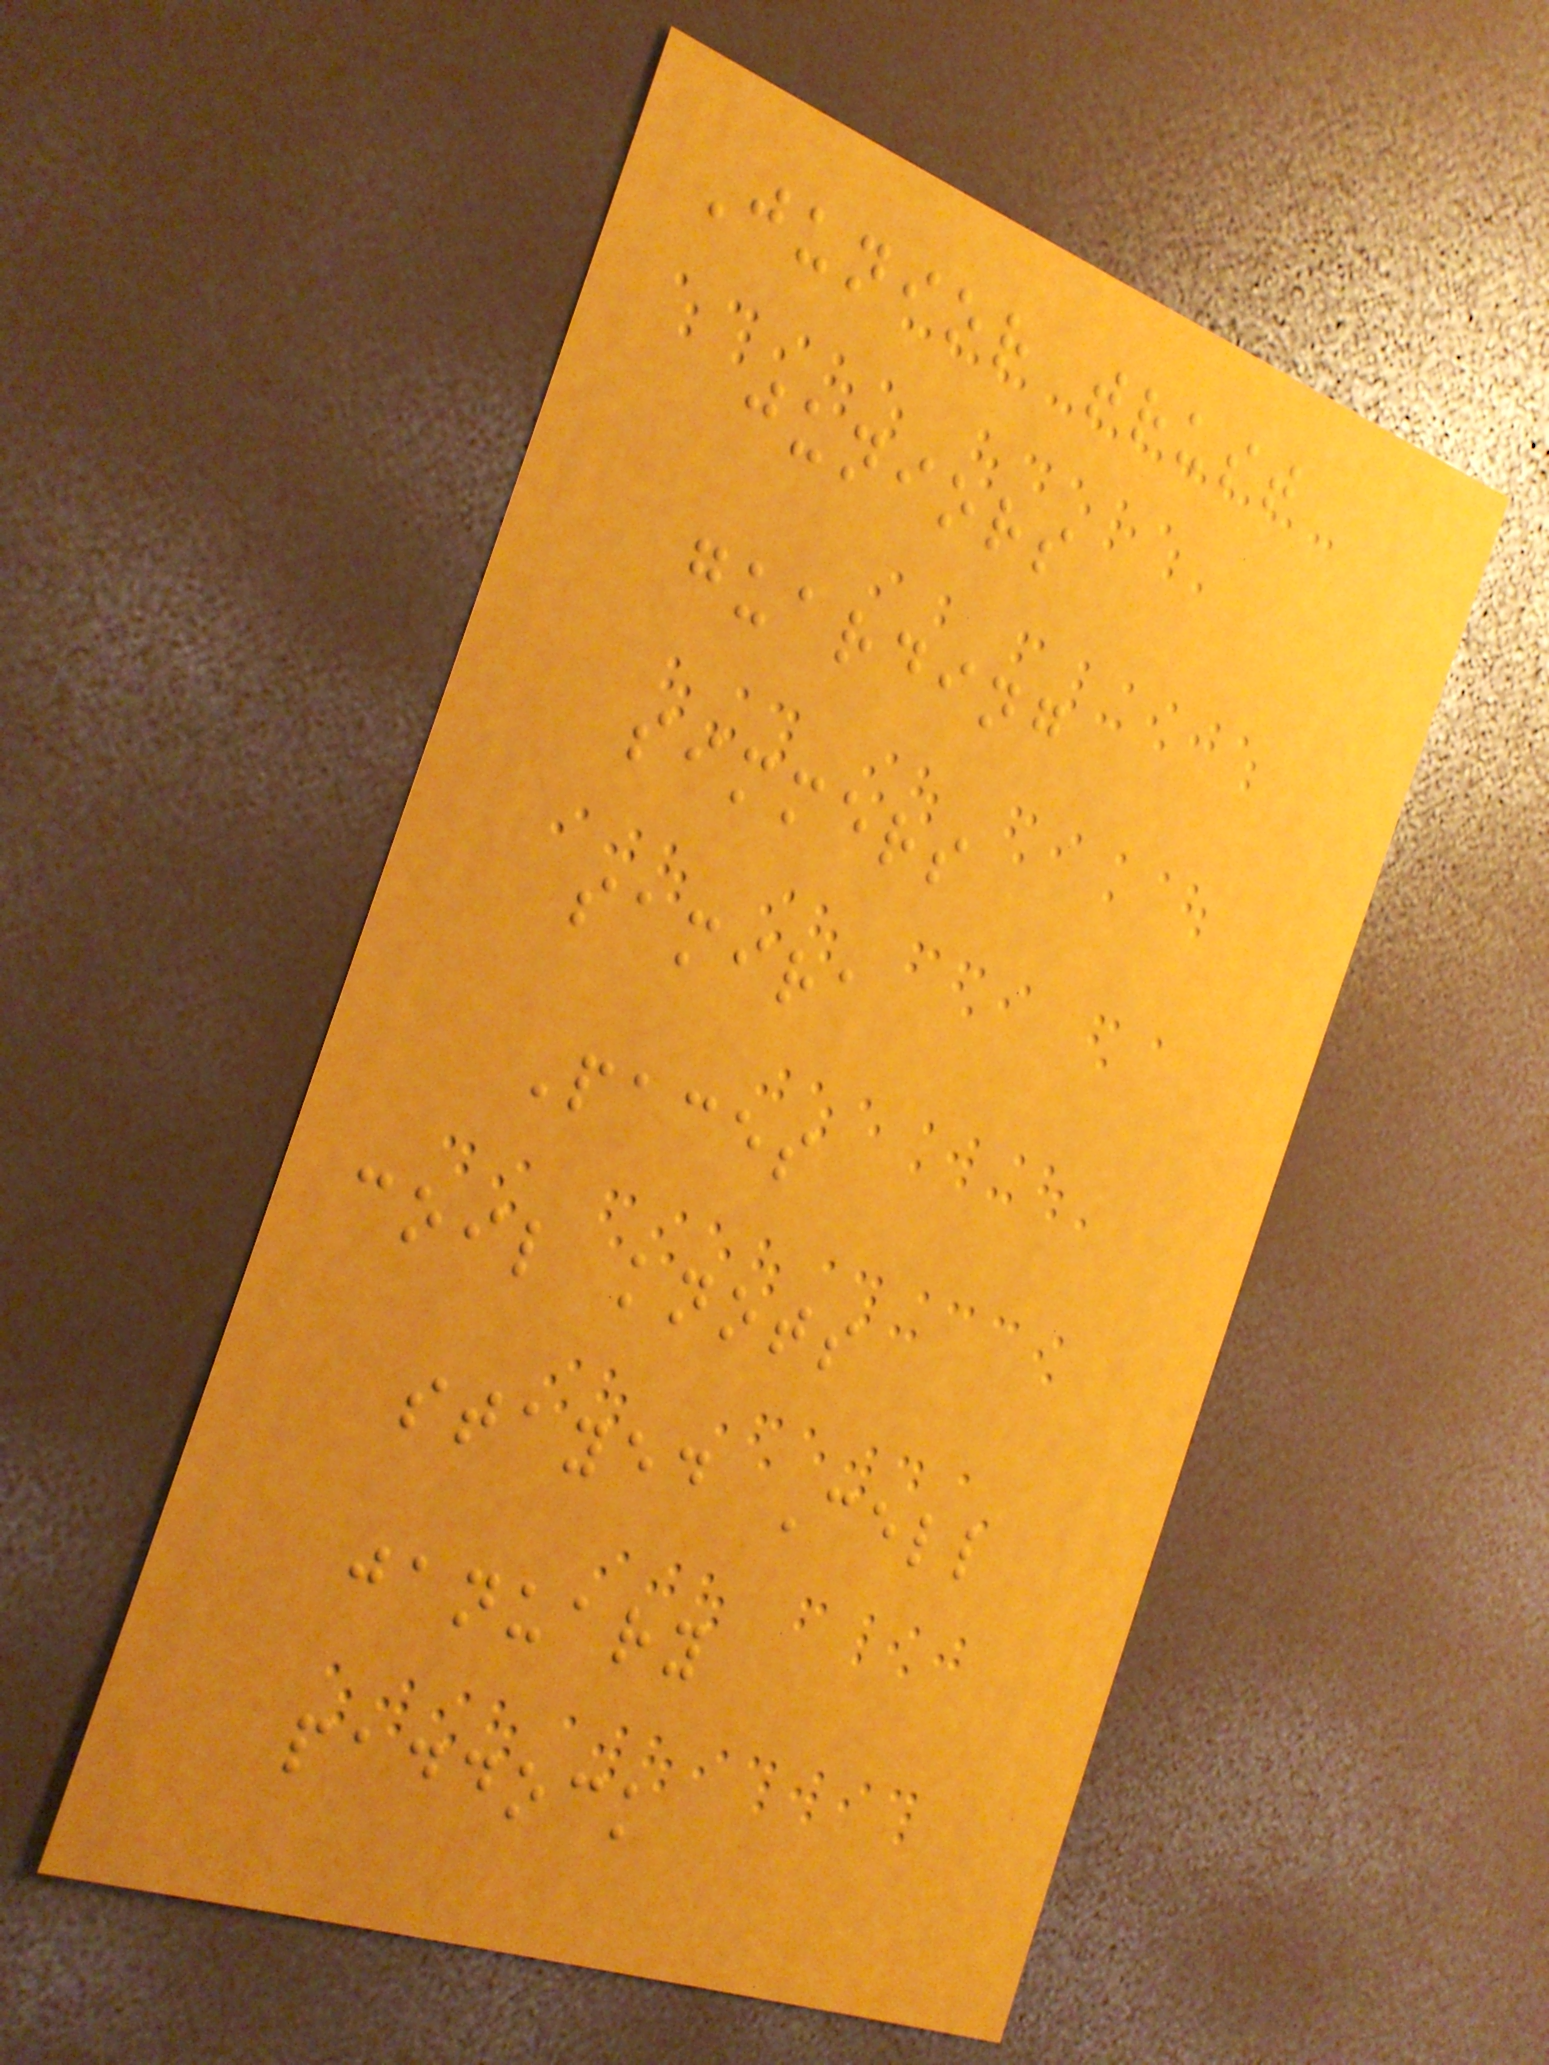Junior trust
juniors
guarding
simmers
samira
Paces
coil knots
stayed Cell
january
paddock
